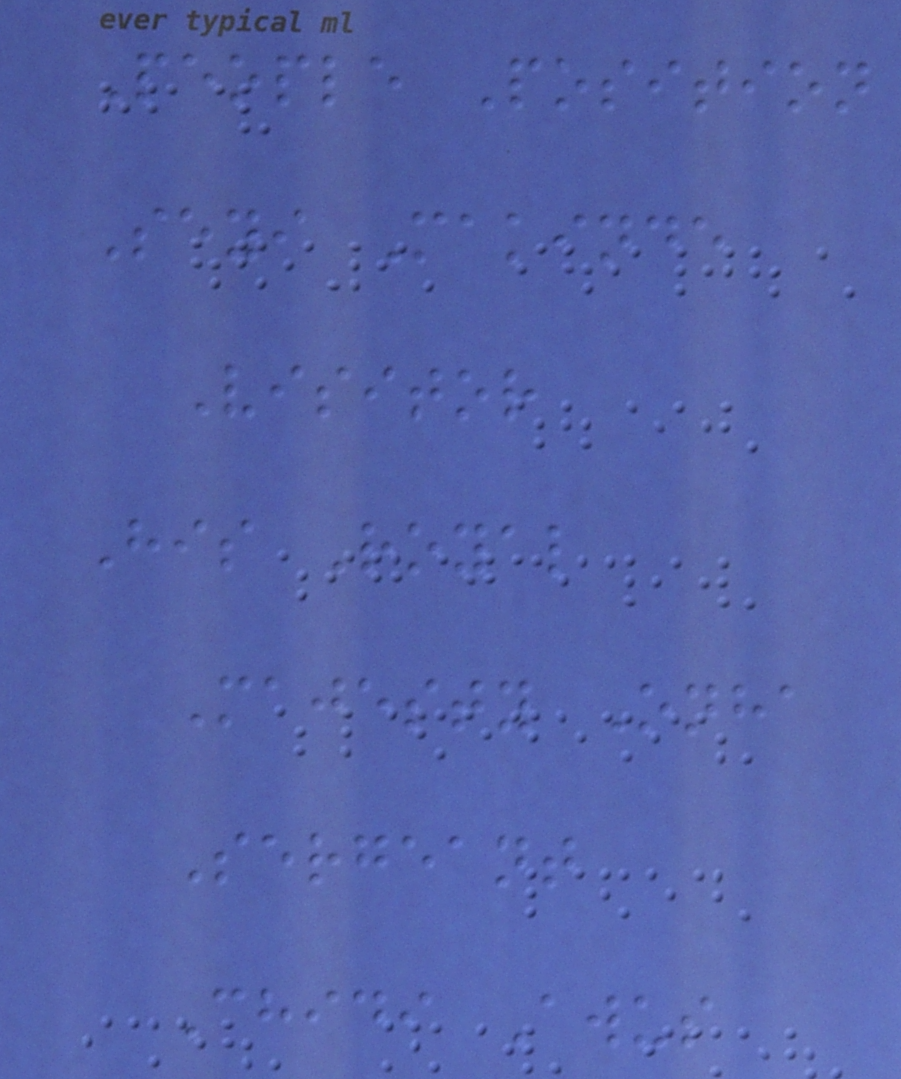People Position
Seyi Makinde
Visitor
His Royal
Majesty Onha
Sergeant
Chidi Awus
